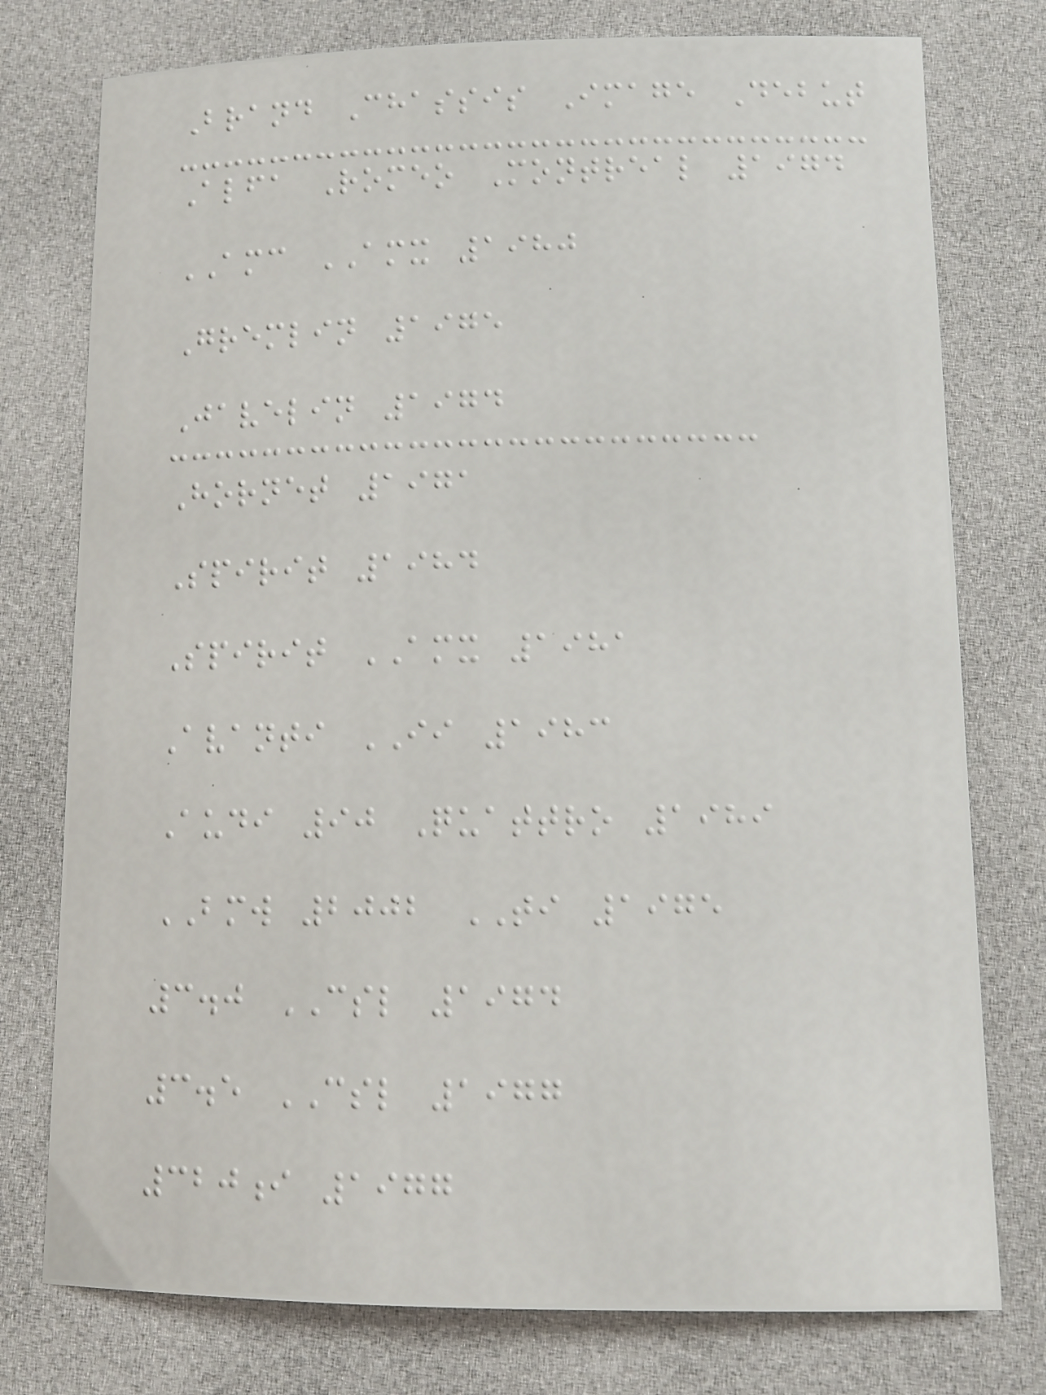Brand Chassis Image Debut
Alfa Romeo Montreal 1974
AMC AMX 1980
Gremlin 1975
Javelin 1974
Hornet 1971
Spirit 1984
Spirit AMX 1981
Avanti II 1983
Audi 90 Quattro 1989
BMW 2002 TI 1975
3.0 CSL 1974
3.5 CSL 1977
320i 1977
